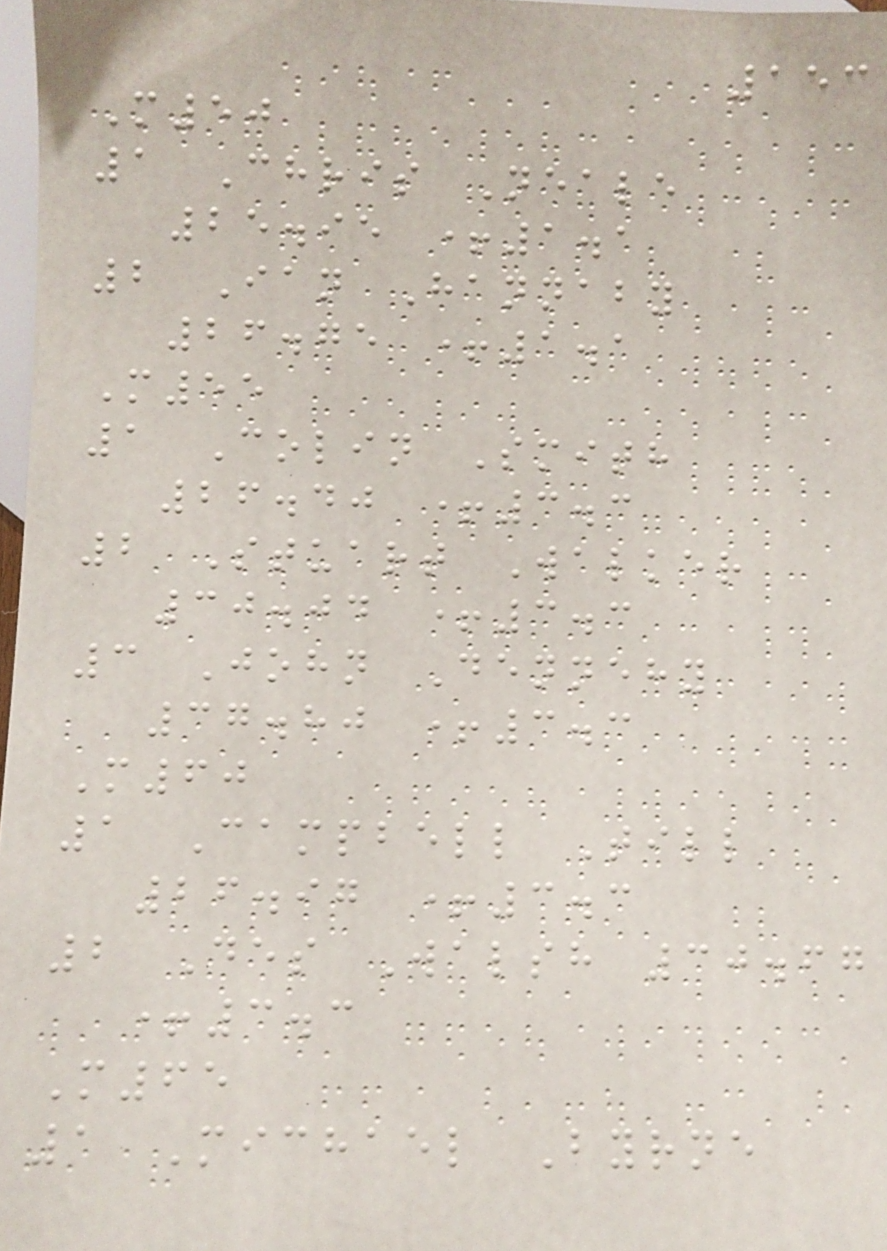153
M50
1 Chris Neale
25.95 +1.1
2 Ian Hannaby
26.75 +1.1
M55
1 Colin Smith
26.40 +3.3
2 Stuart Walker
30.04 +3.3
3 John Dennehy
37.80 +3.3
M60
1 Campbell Till
26.97 +3.3
2 Des Walsh 30.67
+3.3
M65
1 Michael Byrne
